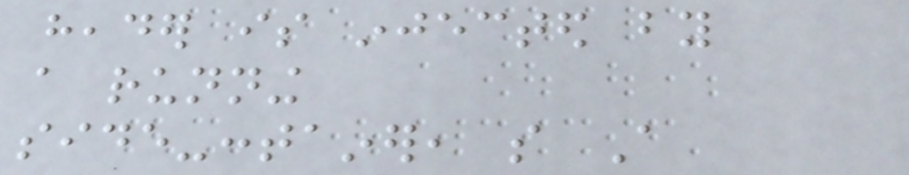header is injected by
a running
side-container, so A
